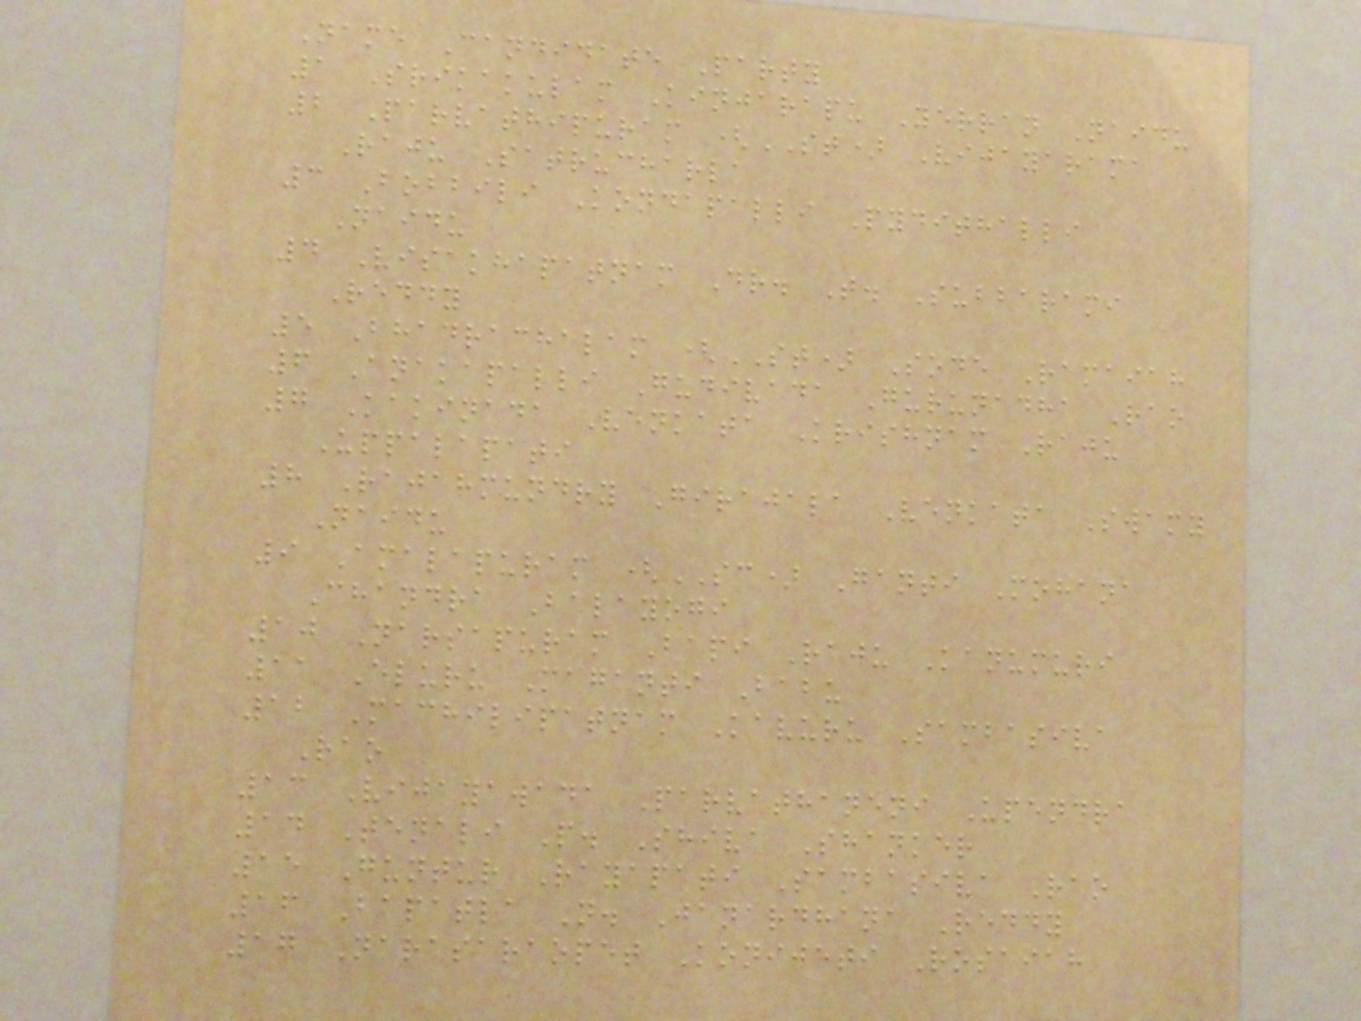Name Candidate Party
1 Srikakulam Kinjarapu Yerran Naidu
2 Parvathipuram (ST) Vijayarama
Raju Satrucharla
3 Bobbili Kondapalli Pydithalli
Naidu
4 Visakhapatnam Dr. T. Subbarami
Reddy
5 Bhadrachalam (ST) Sode Ramaiah
6 Anakapalli Gudivada Gurunadha Rao
7 Kakinada Venkata Krishnam Raju
Uppalapati
8 Rajahmundry Girajala Venkata Swamy
Naidu
9 Amalapuram (SC) Ganti Mohana
Chandra Balayogi
10 Narsapuram Bapi Raju Kanumuri
11 Eluru Maganti Babu
12 Machilipatnam Kavuru Sambasiva
Rao
13 Vijayawada Parvathaneni Upendra
14 Tenali P. Shiva Shanker
15 Guntur Rayapati Sambasiva Rao
16 Bapatla N. Janardhana Reddy
17 Narasaraopet Konijeti Rosaiah
